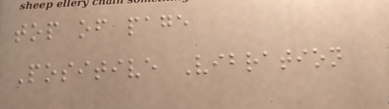top of page
Positive Vibration
